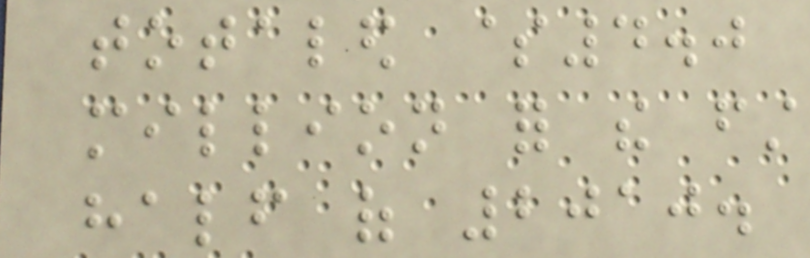totaled $4.0
million for the first
half of 2010.
